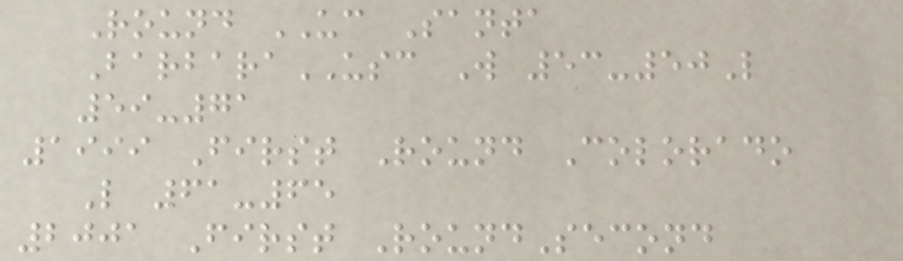Round UC Santa
BarbaraUSC W 53-50L
59-71
1999 First Round Colorado
L 61-65
2001 First RoundSecond
